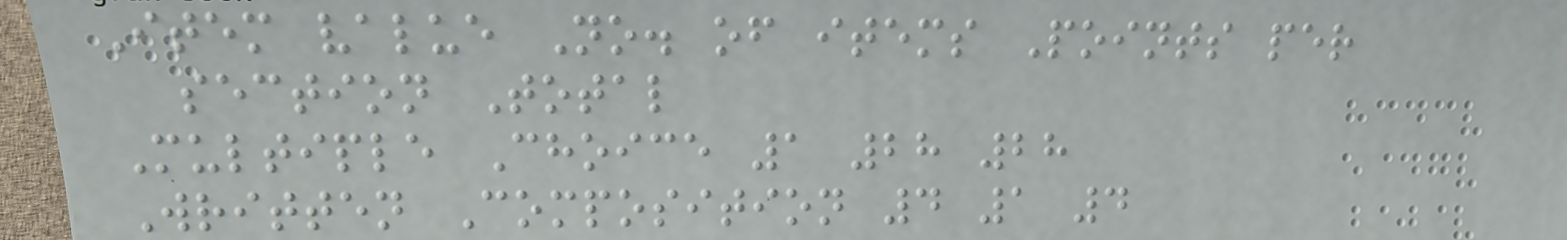Item value No. of items Points per
section Total
Multiple Choice 1 28 28
Written Composition 4 1 4
